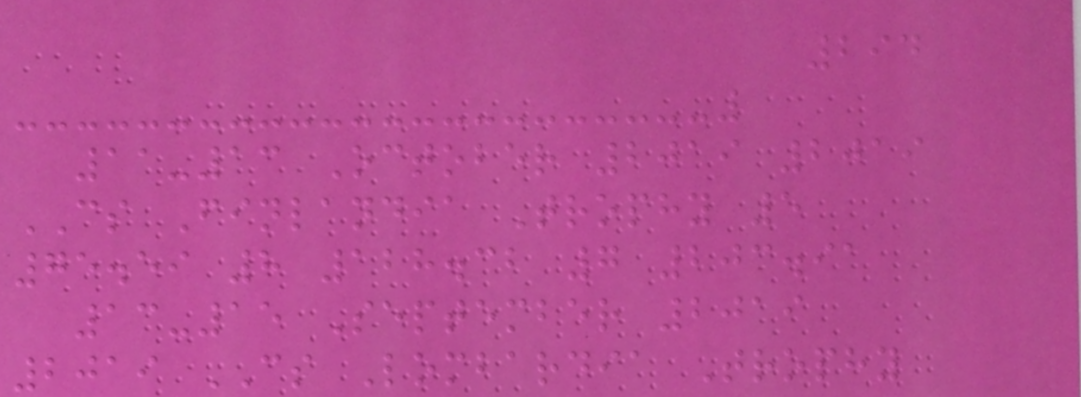294
11-13 October 2019 2019
CS Finlandia Trophy 5
75.59 8 128.32 7 203.91
13-15 September 2019
2019 CS Lombardia Trophy
